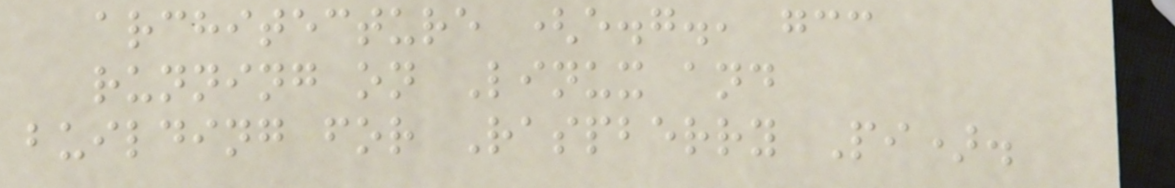architecture (e.g., gcc
running on Linux and
building for Raspberry Pi).
